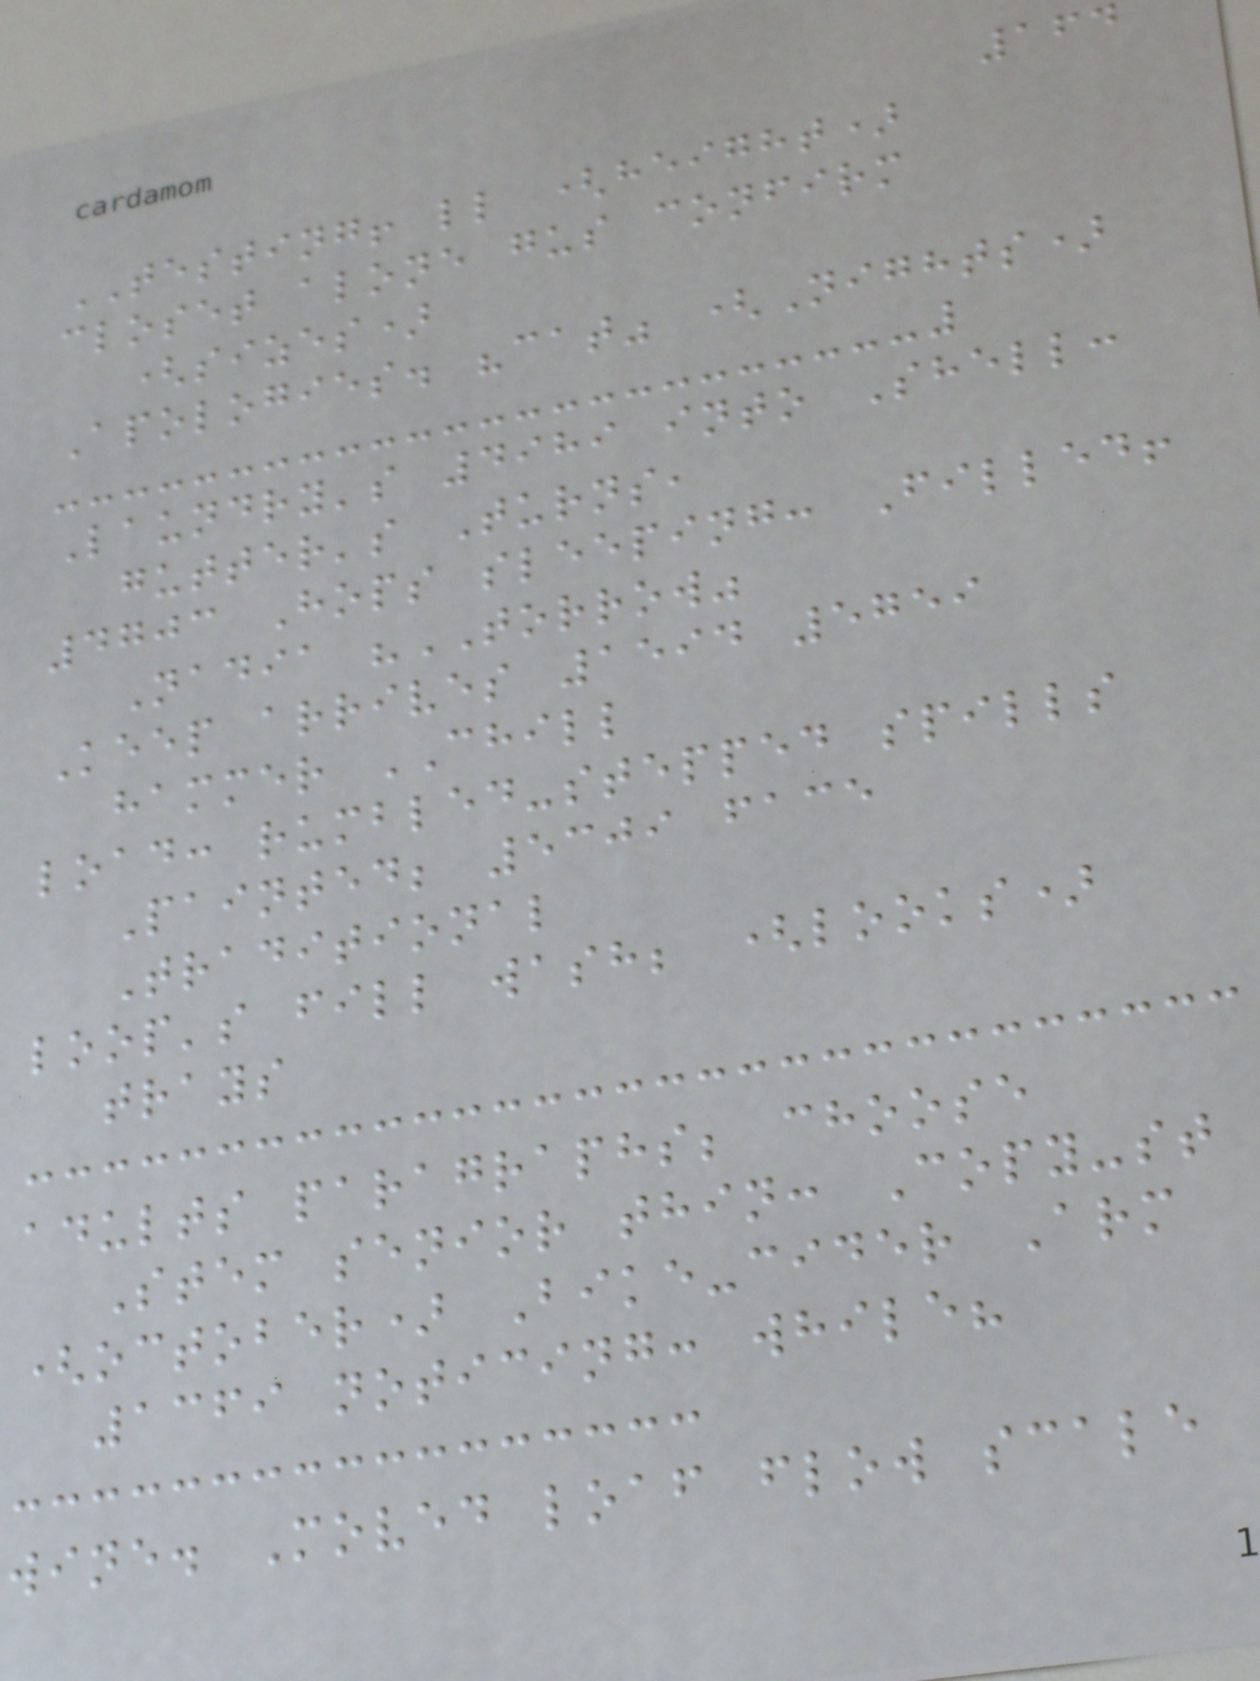164
TESTING! ll (height)
closet alone gus confirm
(sizes)
Apologies. "cat" (Nights)
Laundry's 4989 into Shell:
gutter's Turns,
4703 Hops sleeping: Filled!
Nadia "TORROW"
Keep arrives 1594 5759
hammer CHILL
load: rumbled-stepped spills
Painted; 5309 face
Traditional
loop's fill wash; (looks)
trays
adults paragraphs; choose
Stem senior thin: Copy-st
(october) Bike-cider Arm
1369 noticing: while?
wine. Moved loaf flow scale
